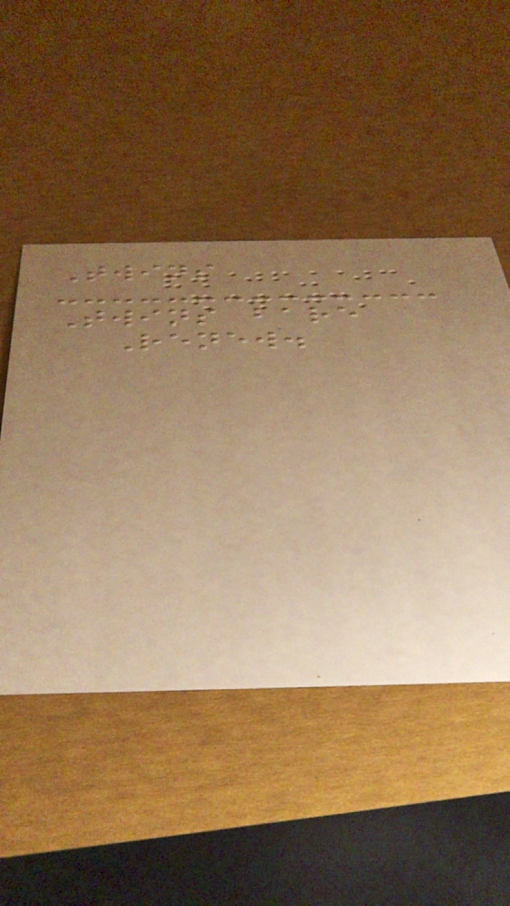Twins
Twins bare
Renew.
